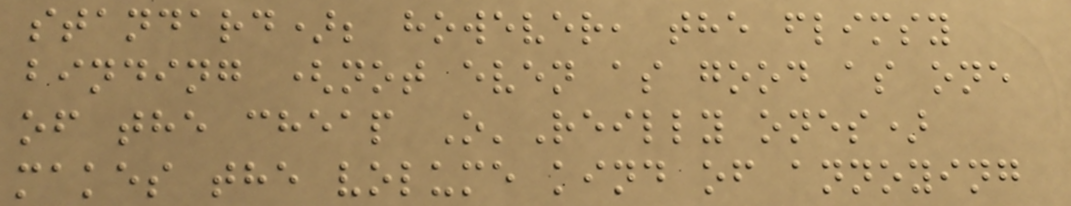standard); however, the flimsy
binding (not even as good as one
of the cheap O'Reilly ones)
makes the volume kind of annoying
